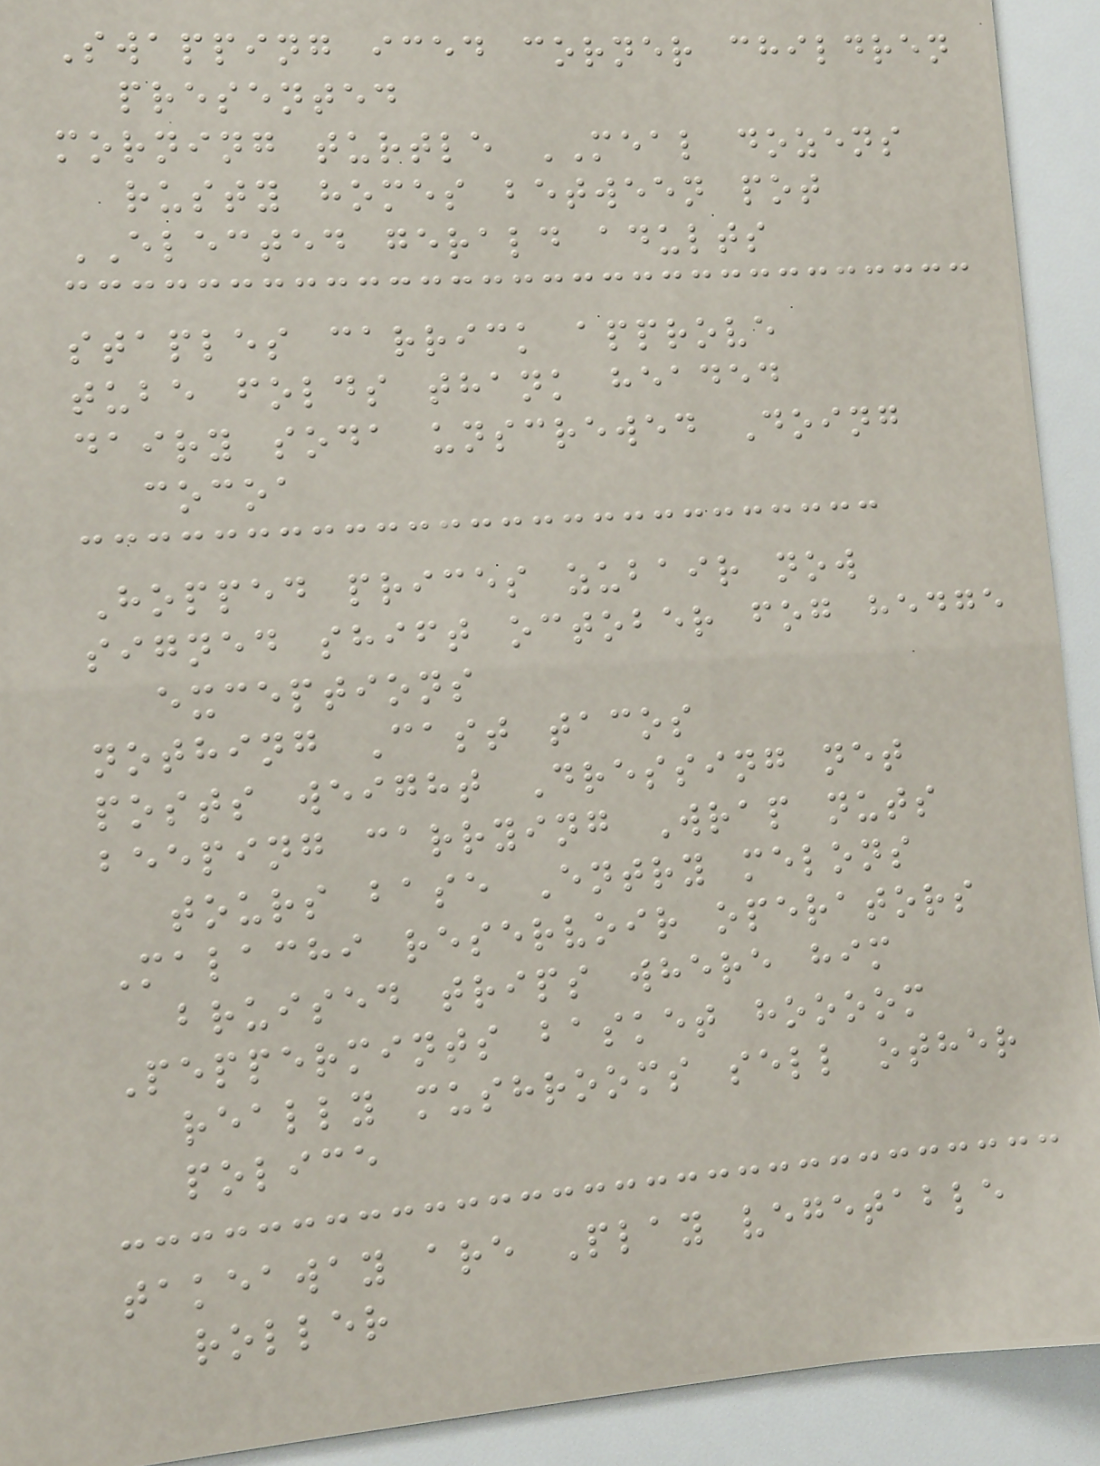Swapping iced corner children
presented
morning turtle MEAL dozens
rusty homes between pot
ELECTED gerald adults
staples carrick approve
tube folds thank headed
dairy soda unscrewed Doing
cocoa
Hopped prices zubair now
signed shift october fog hedge
exceptions
nothing Cast tacos
posts weight Dressing net
beeping carrying Wrap nuts
tours base Entry melons
Malachi reservoir operators
bruised trips where him
Peppermints basket hoooom
really mushrooms sell other
police
takeaway are Play vegetable
roller
